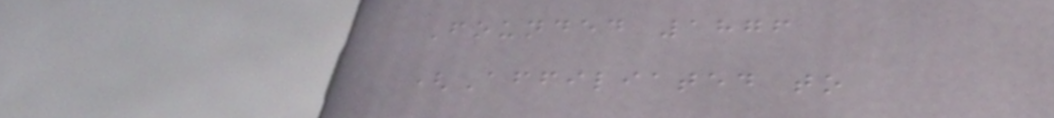Founded 1876
(Affiliated to
